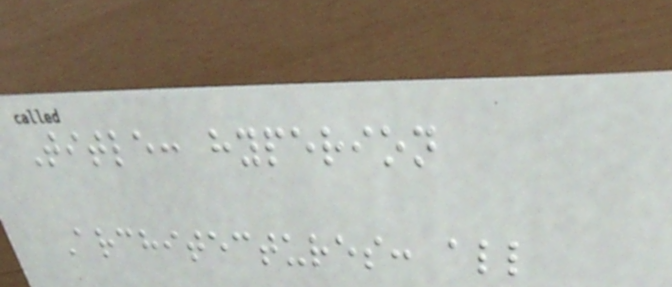Title: hyperion
Architectures: all
